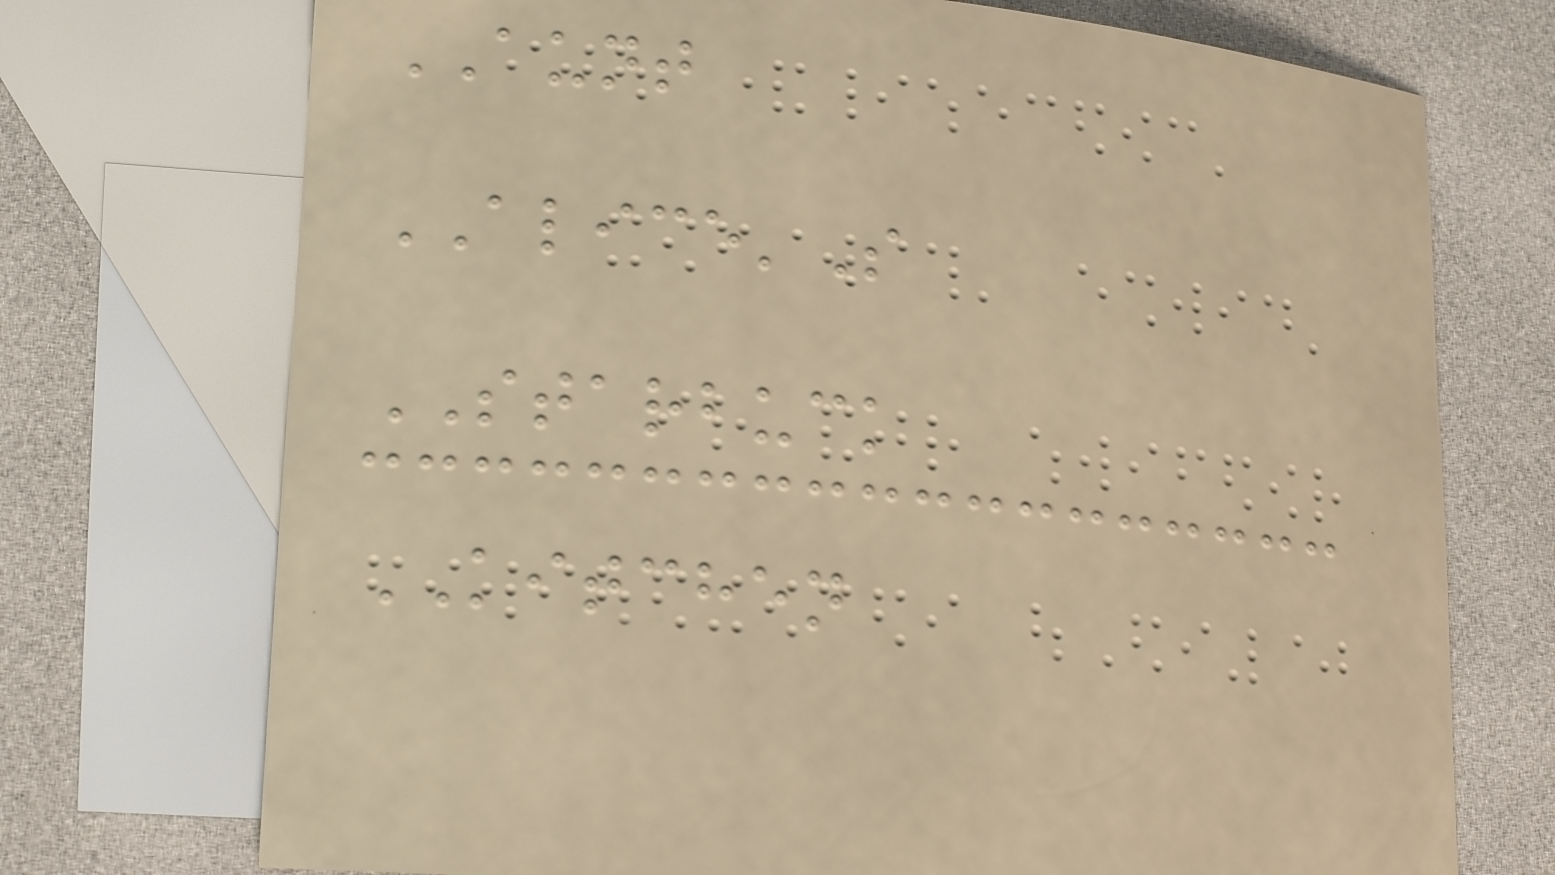AUNT
ALICE'S
STARBUCK
KITCHEN
